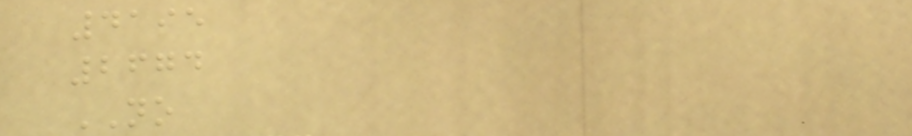4195
2674
NO
